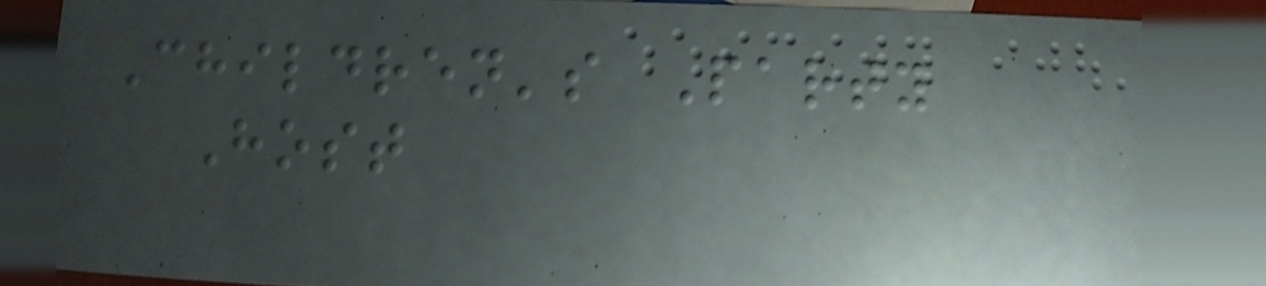Children's Party
Host
